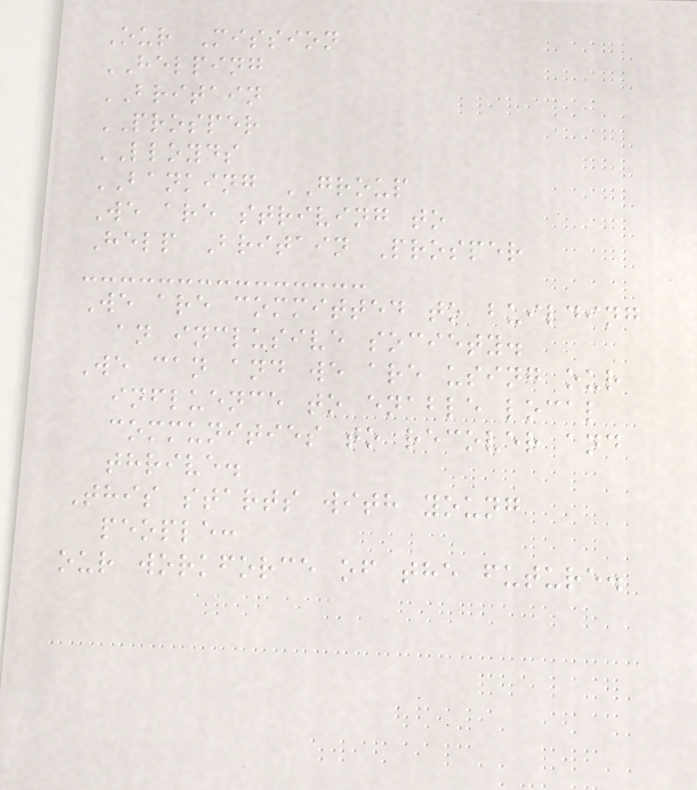Our Mission
HELPING
BRITAIN
PROSPER
LLOYDS
BANKING GROUP
We are striving to
Help Britain Prosper
We are committed to building
an inclusive society.
We can and we are using our
influence to enable local
communities to recover and
thrive.
This starts with young
people:
our workforce of the future.
